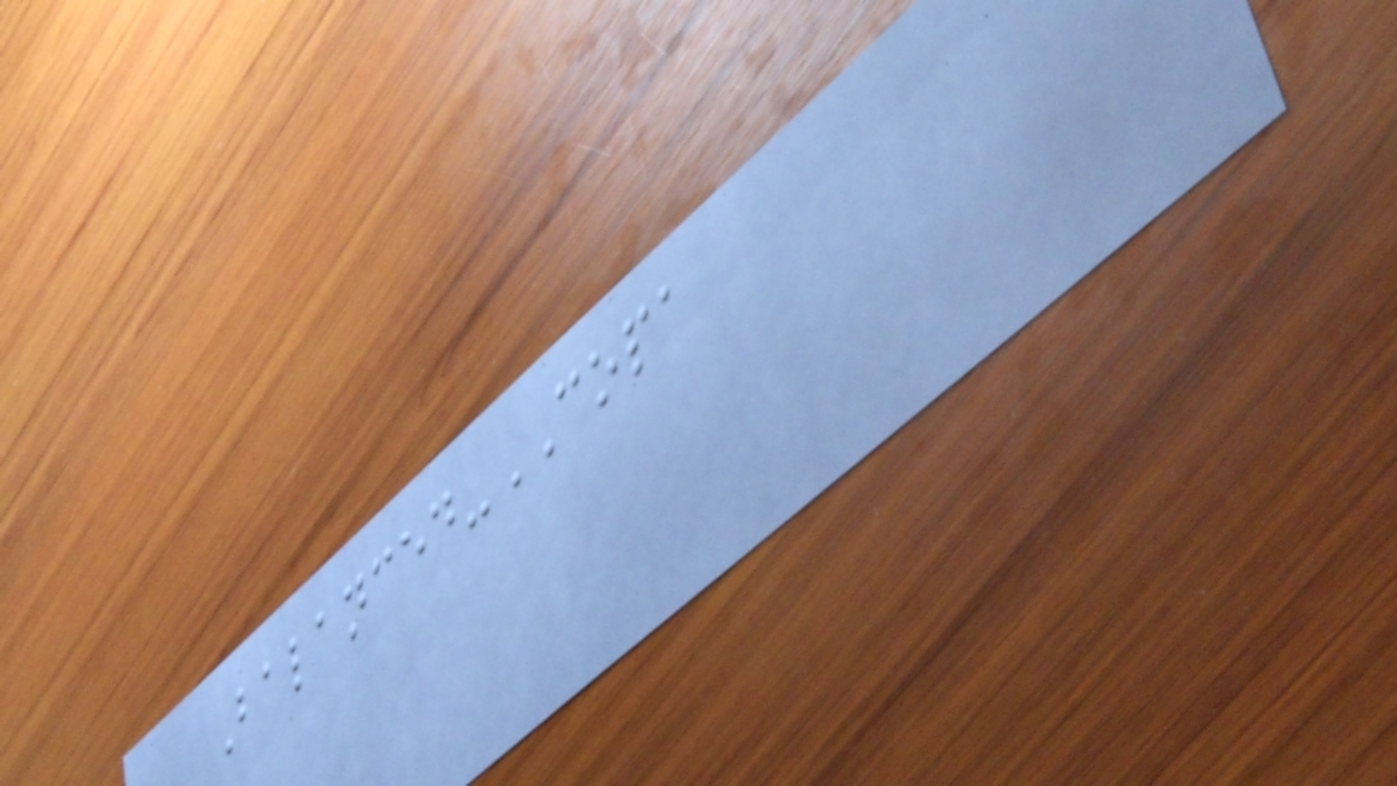Balanced-COPA
